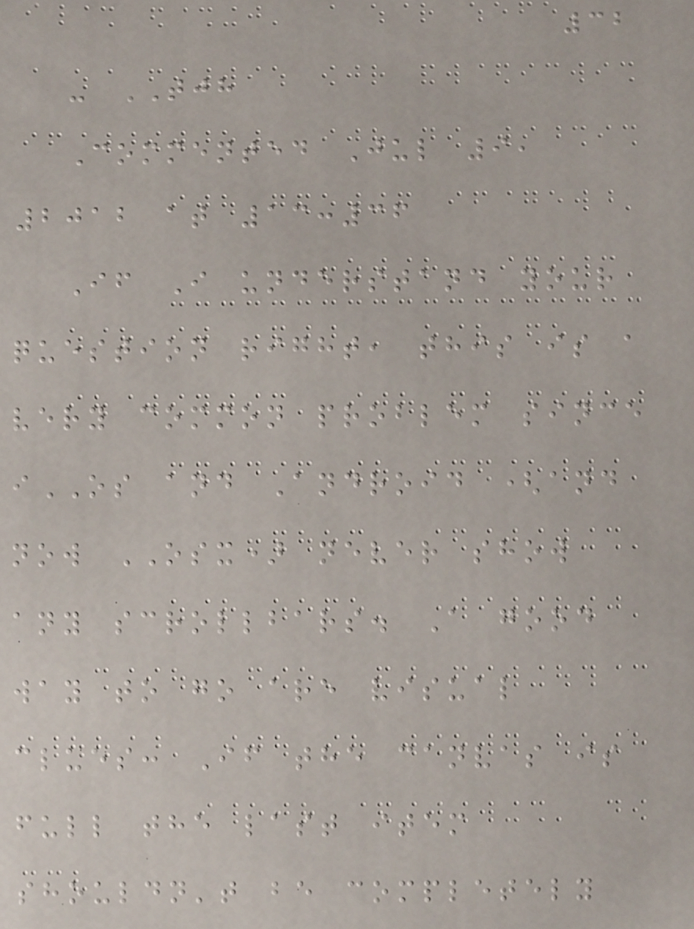32
- TJH
Commented Jul 9,
2012 at 13:36
If I understand your
question right, this is a
very common problem since
iOS and Android (and
now OSX) never show
any scrollbars. A good
way to go are visual
clues: If the canvas is
full the last item
shouldn't be completely
